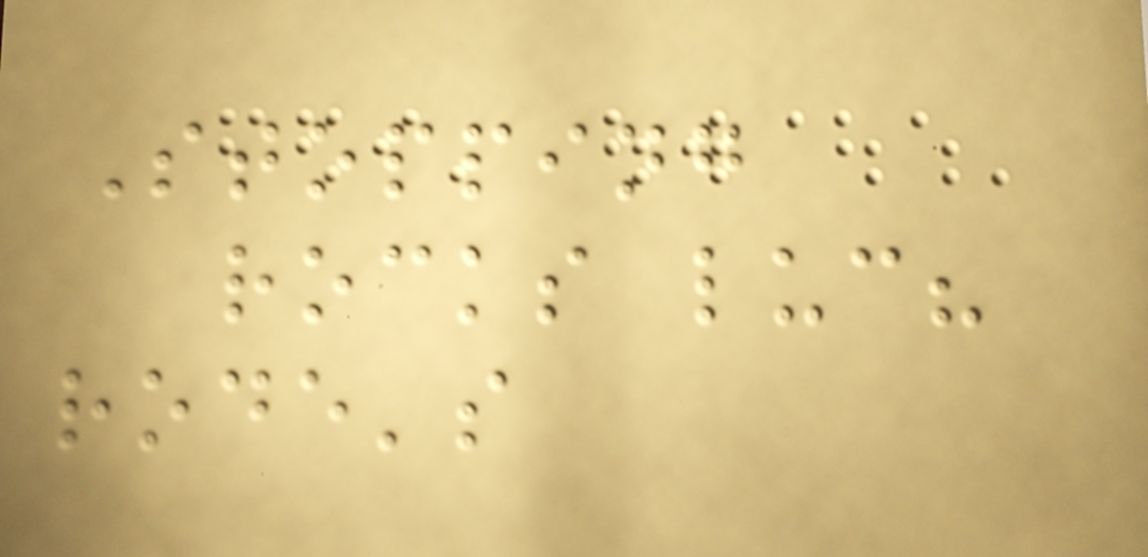Stopping
rocks luc?
rode's
